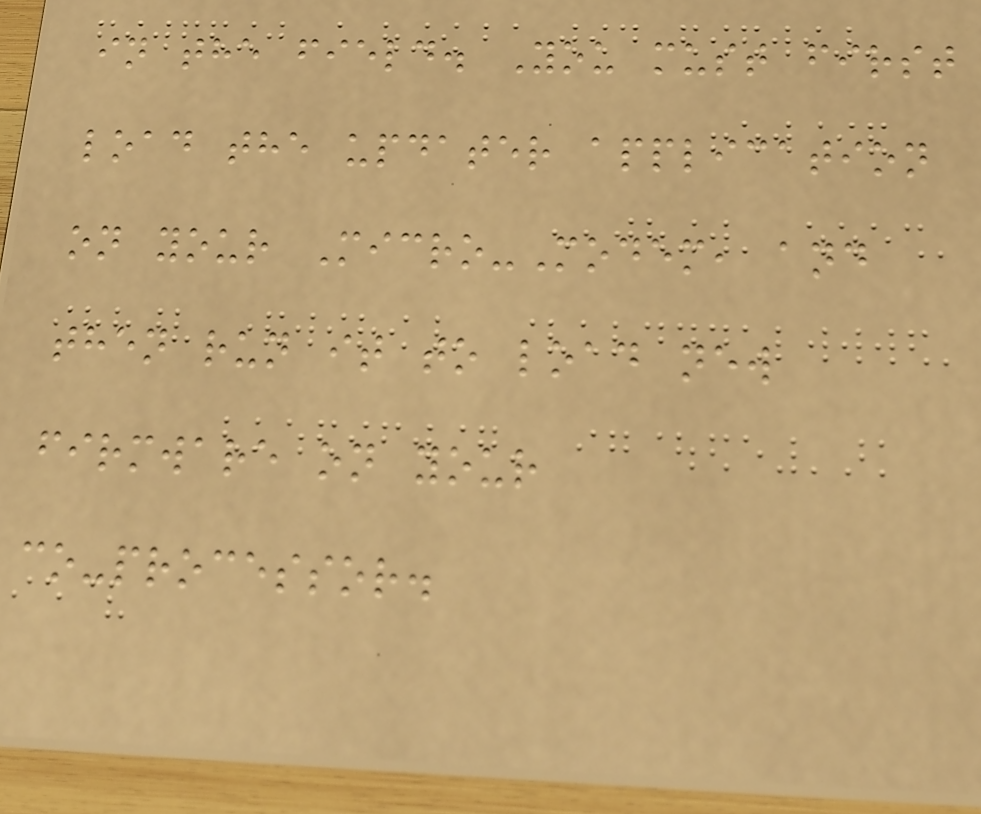in the field. You must first
load the updater application
on your Micro-Modem, and
then run it to load new
firmware on your
co-processor.
